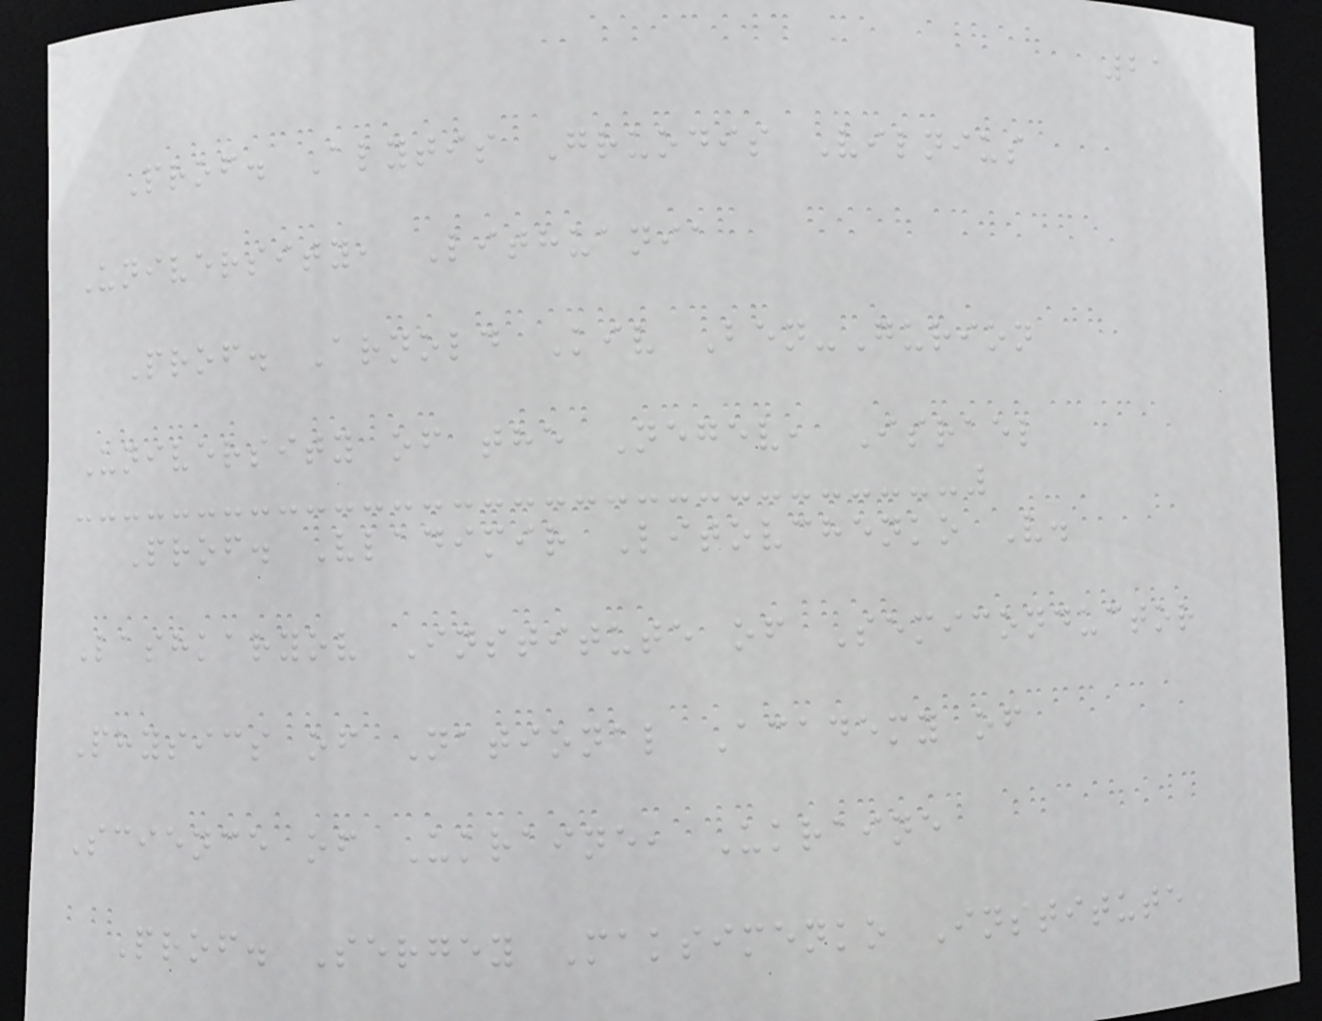21
Prof. Alytis Gruodis Vilnius
University, Lithuania
Prof. Arnold Kiv Ben-Gurion
University of the Negev, Israel
Prof. Vladimir Litovchenko V.
Lashkaryov Institute of Semiconductor
Physics of National Academy of
Science of Ukraine, Ukraine
Prof. Sergey Maksimenko Institute
